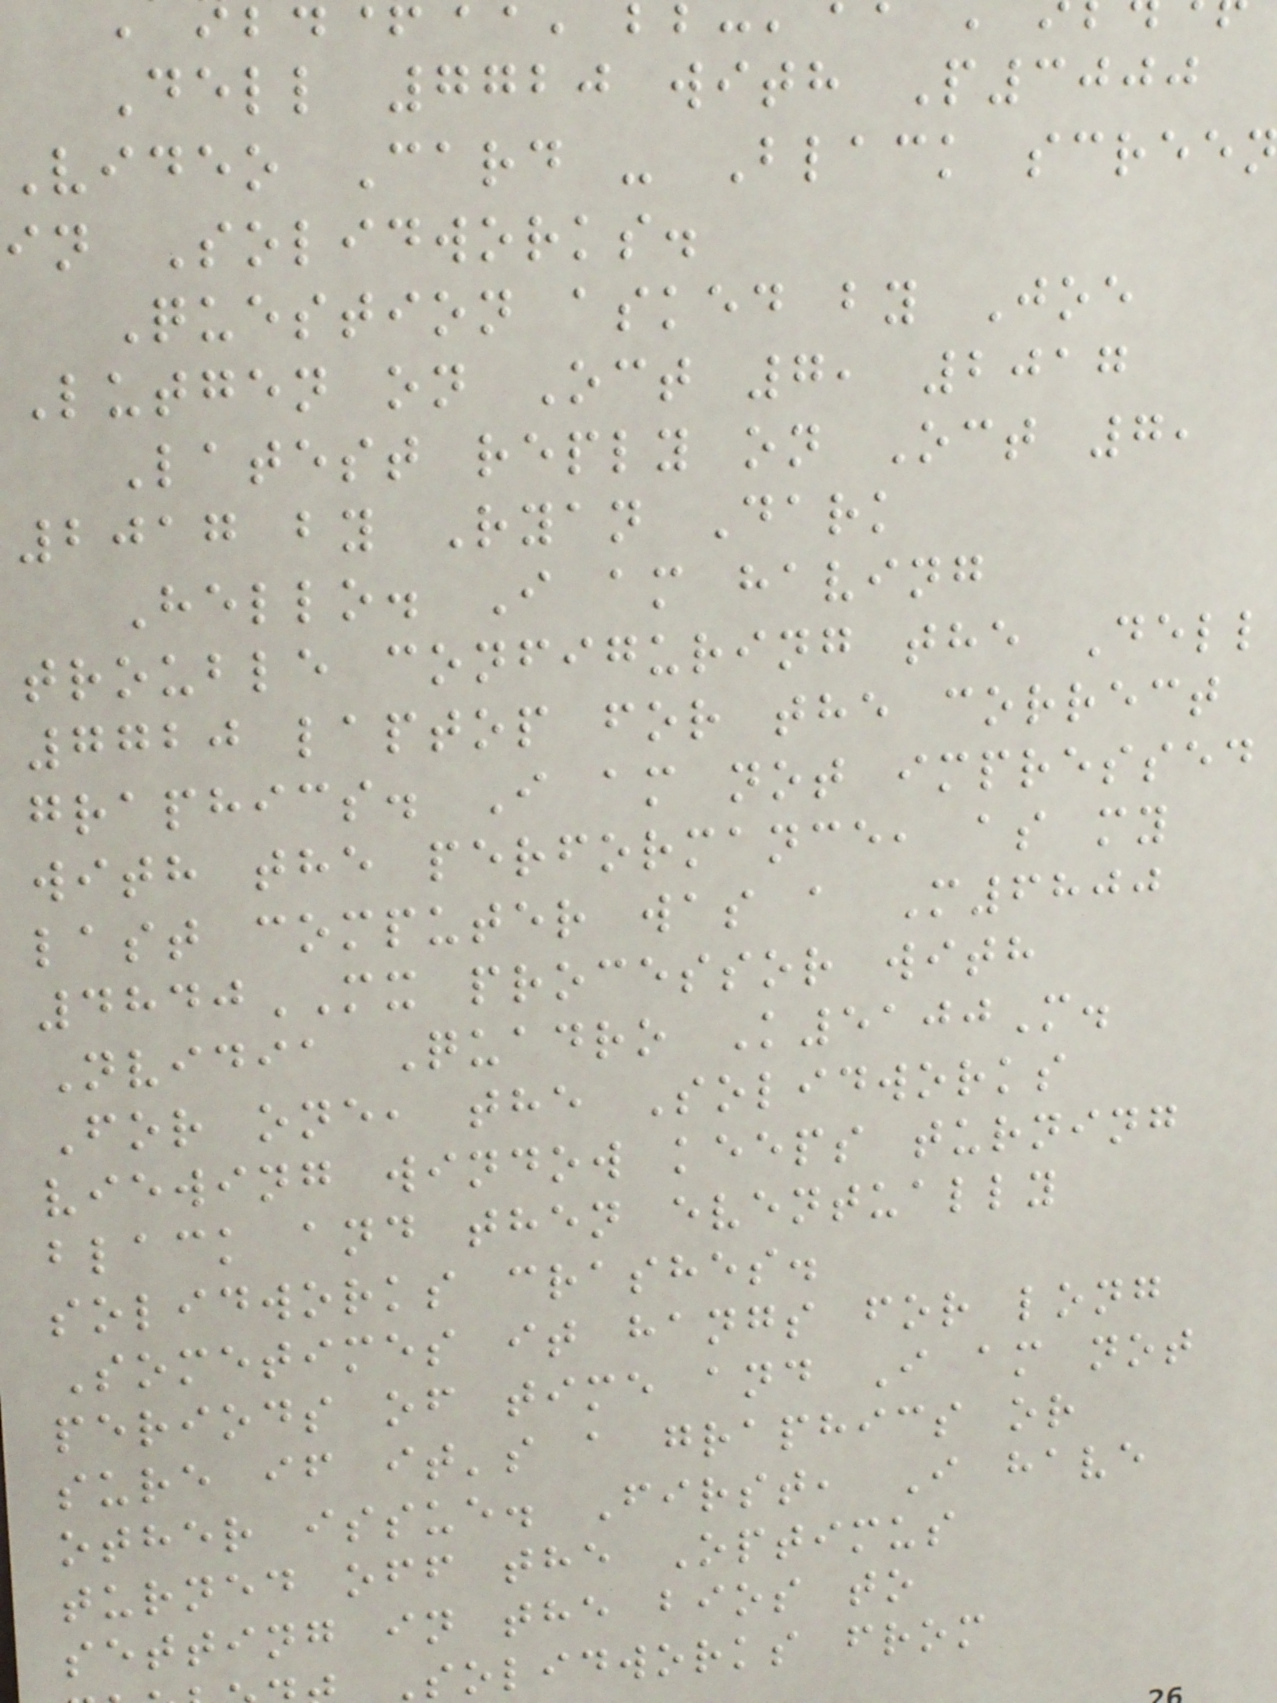Dell 7720 with P3000
Video Card - Black scree
in Solidworks.
Question asked by Joe
Lutgen on Oct 7, 2017
Latest reply on Oct 7,
2017 by Ryan Dark
Hello. I am having
trouble configuring the Dell
7720 laptop for the correct
graphics. I am not impressed
with the performance, as my
last computer was a M6800
4840MX processor with
Nvidia Quadro K5100M.
For one, the Solidworks
viewing window keeps turning
black and then eventually
solidworks crashes.
Sometimes it hangs for long
periods of time and I am not
sure if it's a graphics or
other issue. First, I have
turned off the Optimus
setting in the bios to
solidworks from
